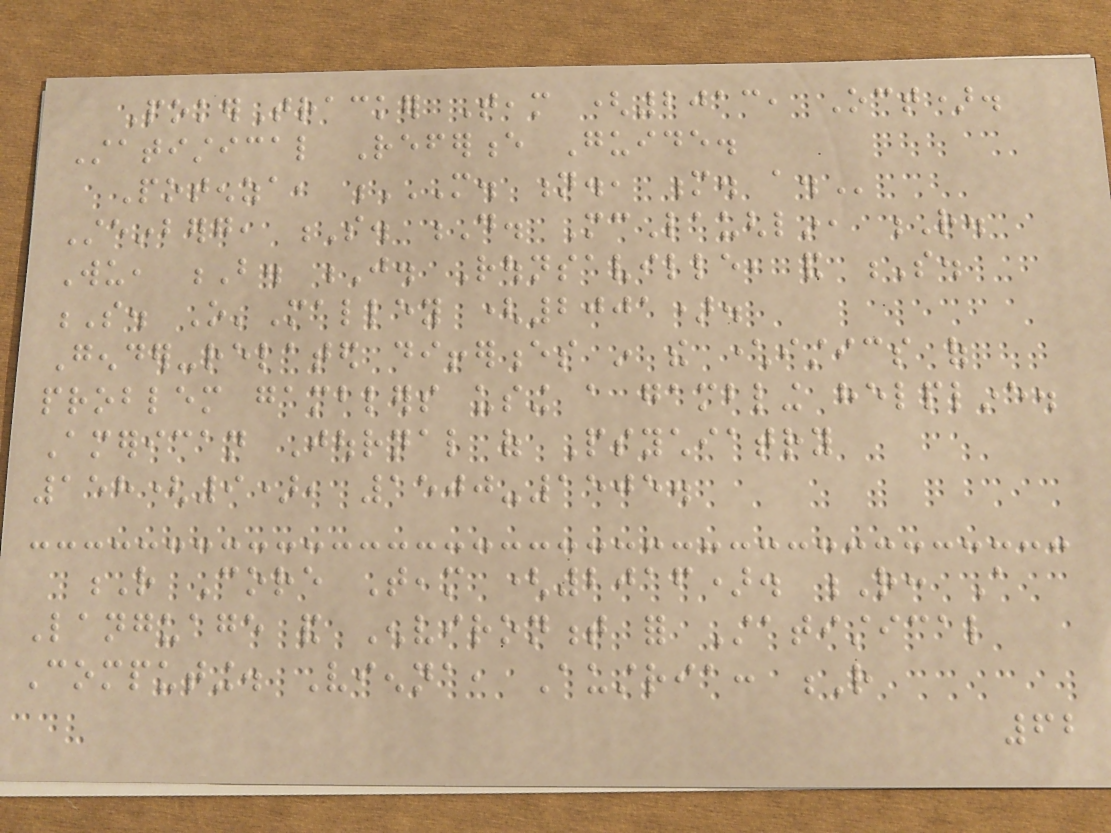PokerTracker Team (2013, Oct).
Statistical Reference Guide.
Potenza, M. N., M. A.
Steinberg, S. D. McLaughlin, R.
Wu, B. J. Rounsaville, and S.
S. O'Malley (2001).
Gender-related differences in the characteristics of
problem gamblers using a gambling helpline.
American Journal of Psychiatry
158(9), 1500-1505.
R Core Team (2016). R: A
Language and Environment for Statistical
Computing. Vienna, Austria: R
62
